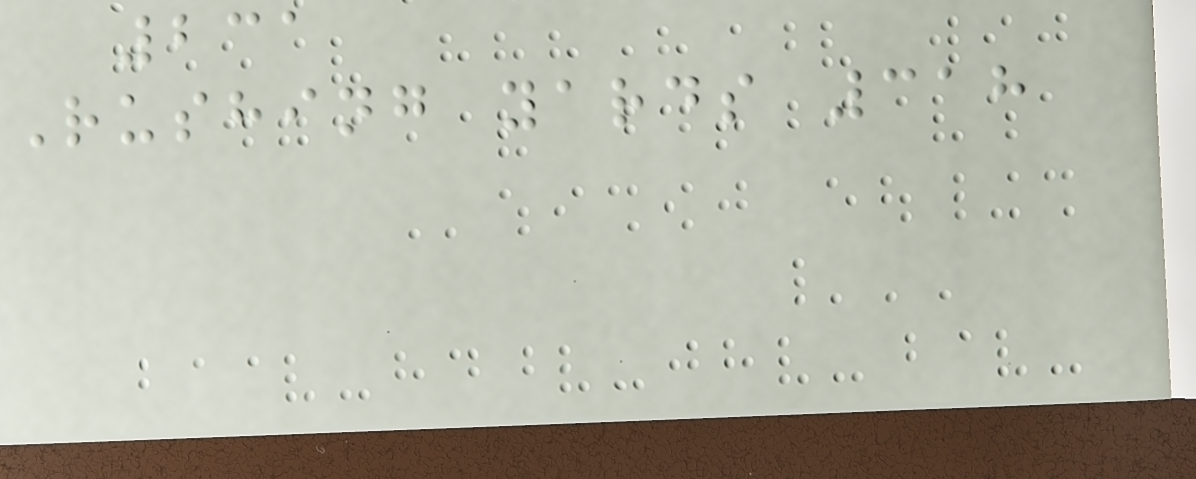231
Rushing yards 318
